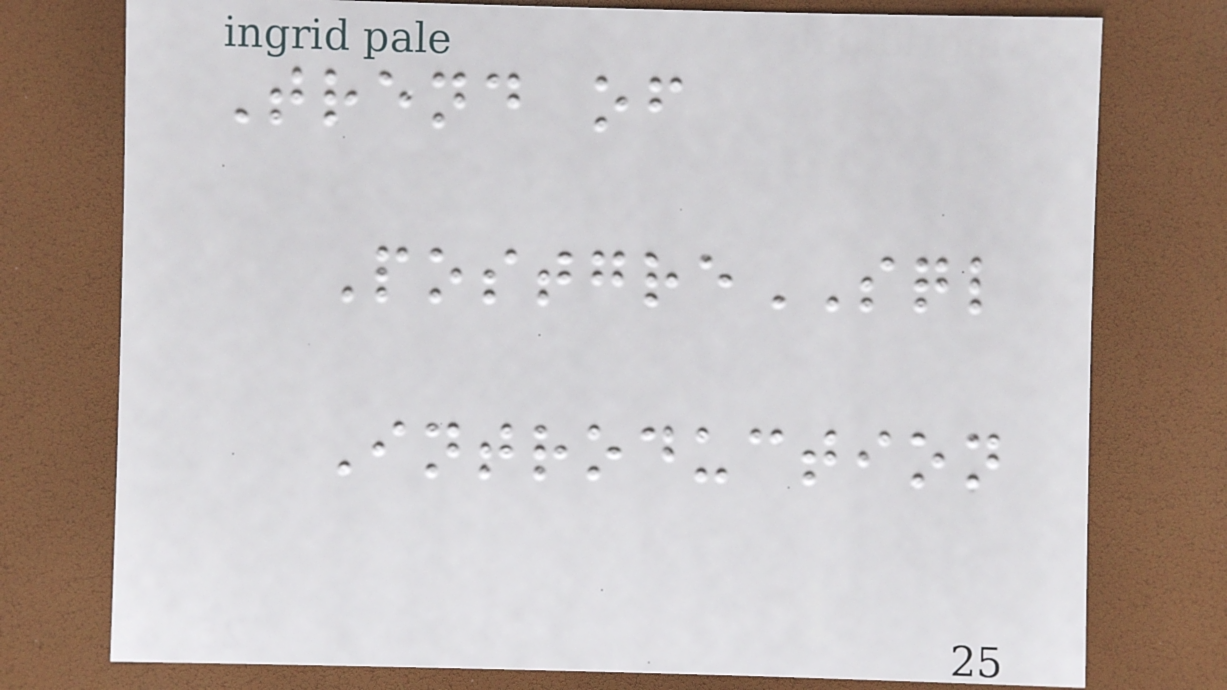Trend of
PostgreSQL
Introduction
